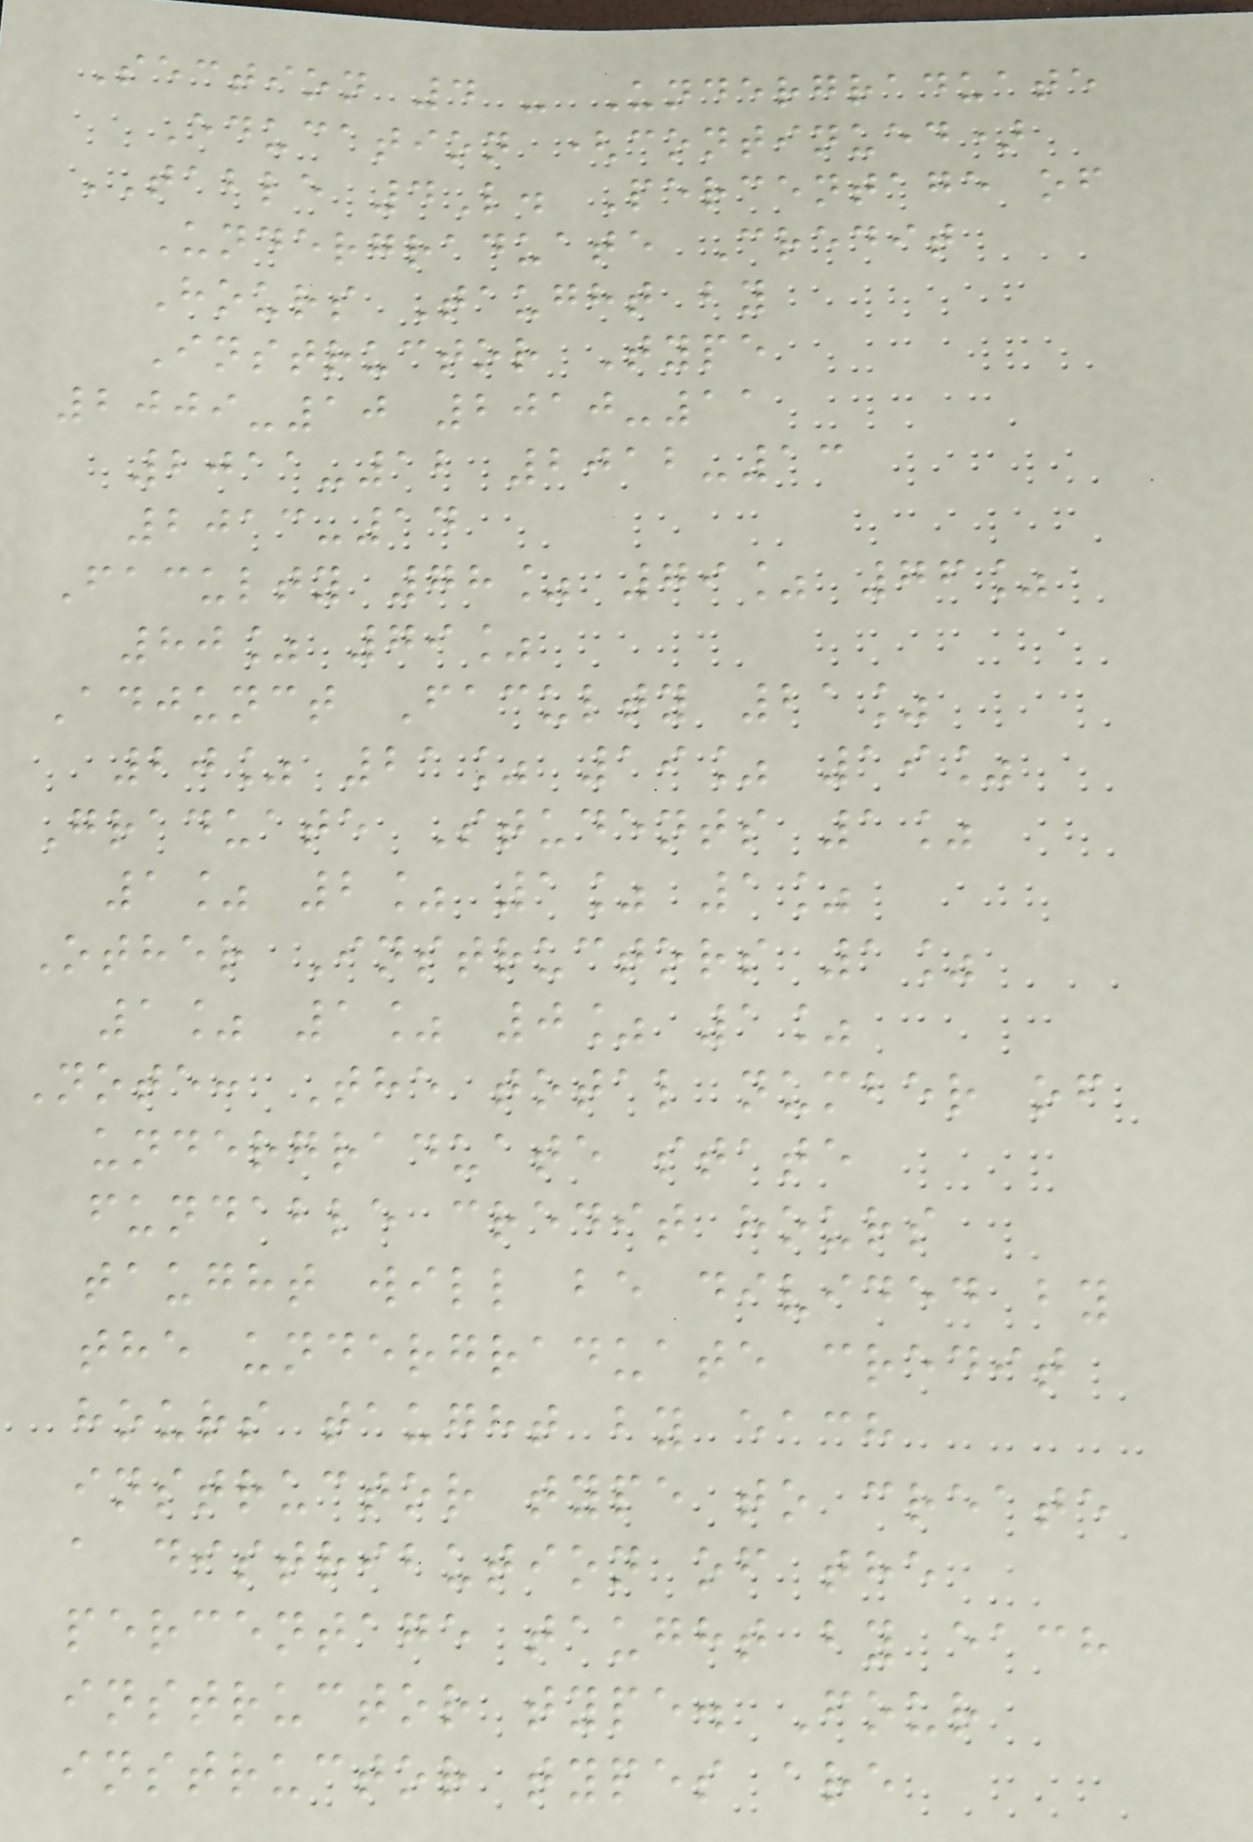Section 4 - Undergraduate
Education (continued)
TABLE 4L. Percentage of
Undergraduate Credit
Hours Taught by
Instructor Type
2009-10 2010-11
2011-12 2012-13
2013-14
Faculty 78% 79% 76%
80% 79%
Adjunct Faculty 21%
20% 21% 19% 19%
Graduate Students 1%
1% 2% 1% 1%
Other Instructors 1%
1% 1% 0% 1%
Note: The total number of
undergraduate state
fundable credit hours
taught will be divided by
the undergraduate credit
hours taught by each
instructor type to create
a distribution of the
percentage taught by each
instructor type. Four
instructor types are
